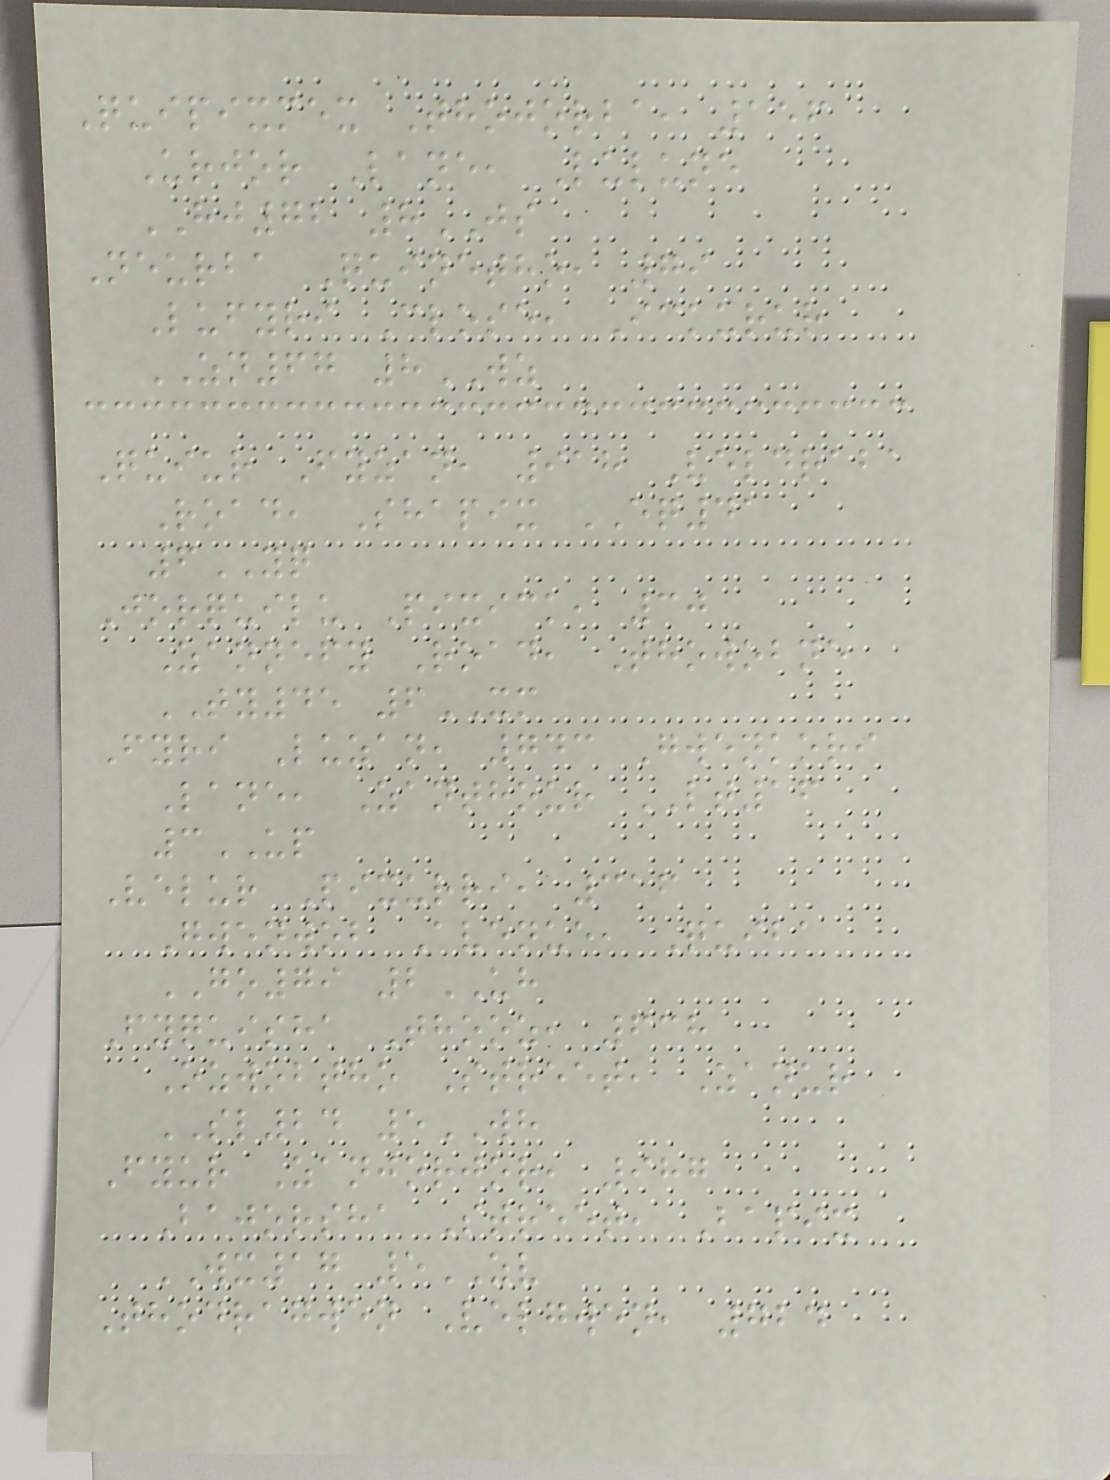Quipixmex Thojorba, 156
Urjor Lane, Lulune
HJ72 8JS
Neurba Quinetho, 79
Lufyri Close, Ickurur
ZN67 8WZ
Quiur Fyzan, 918 Veldraba
Road, Shapix EQ41
6YQ
Jorquilu Pixick, 30
Zannefy Road, Thowobne
TY45 6XM
Fyri Luzan, 743 Gwenkori
Lane, Zanthour LT16
3UP
Velur Pixurri, 316
Gwenwob Avenue, Quiba
GO79 2UH
Fyquisha Thooz, 638
Ozwobtho Street, Zanur
SL24 5WH
Fyur Zanjorjor, 987
Bajorsha Street, Bapix
WX17 5ZV
Thodragwen Velgwen, 724
